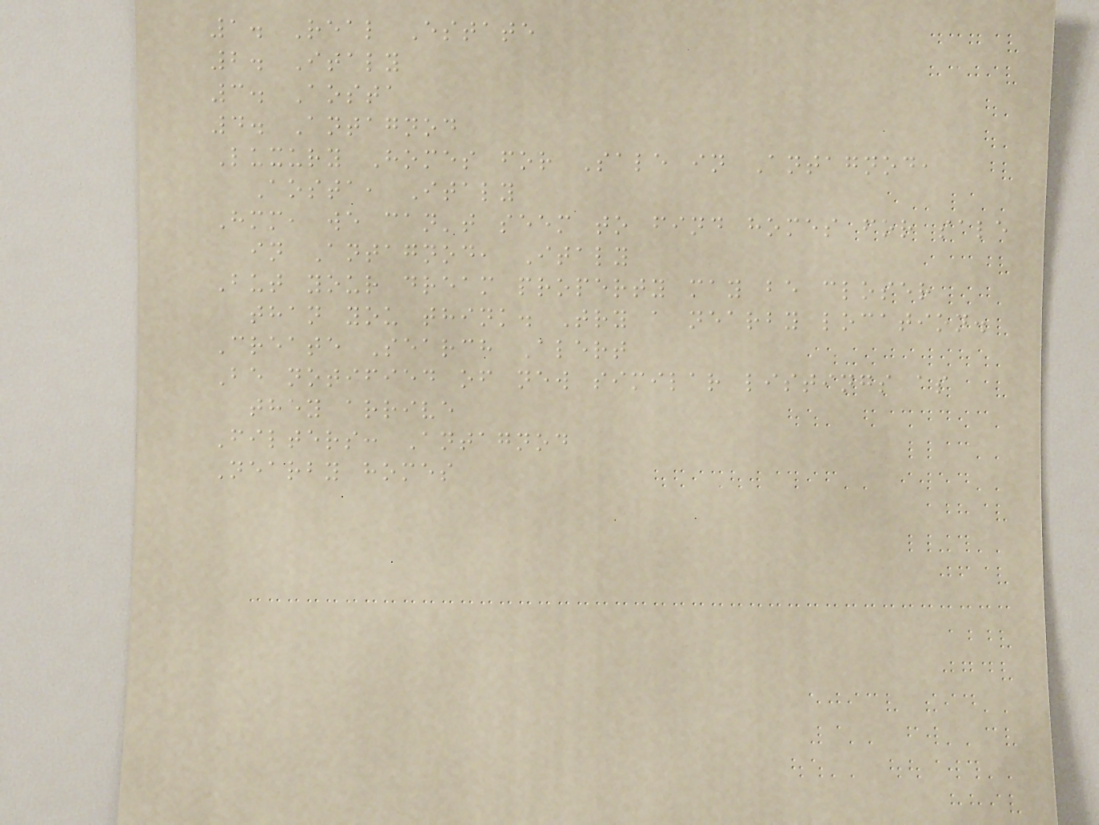1. Real Estate
2. Italy
3. Aosta
4. Antagnod
Luxury Homes for Sale in Antagnod,
Aosta, Italy
Hmm, we can't seem to find homes for sale
in Antagnod, Italy
But your dream property may be closer
than you think. Try a nearby location.
Create Search Alert
Be notified of new similar listings as
they arrive
Filters: Antagnod
Nearby homes
